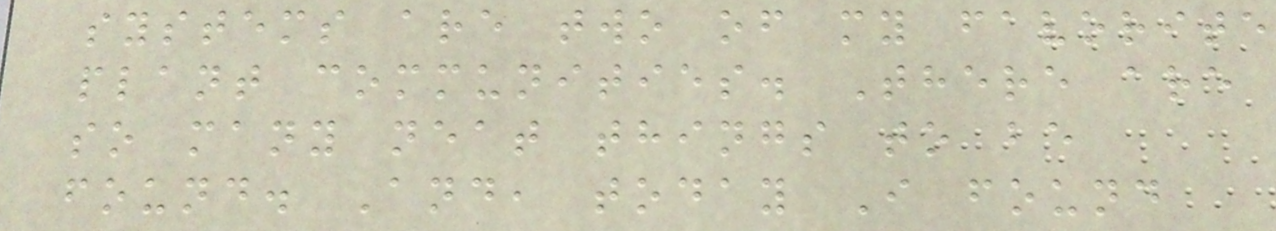systems are two of my favorite
plant communities. There are
so many neat things to be
found. And, today I found
